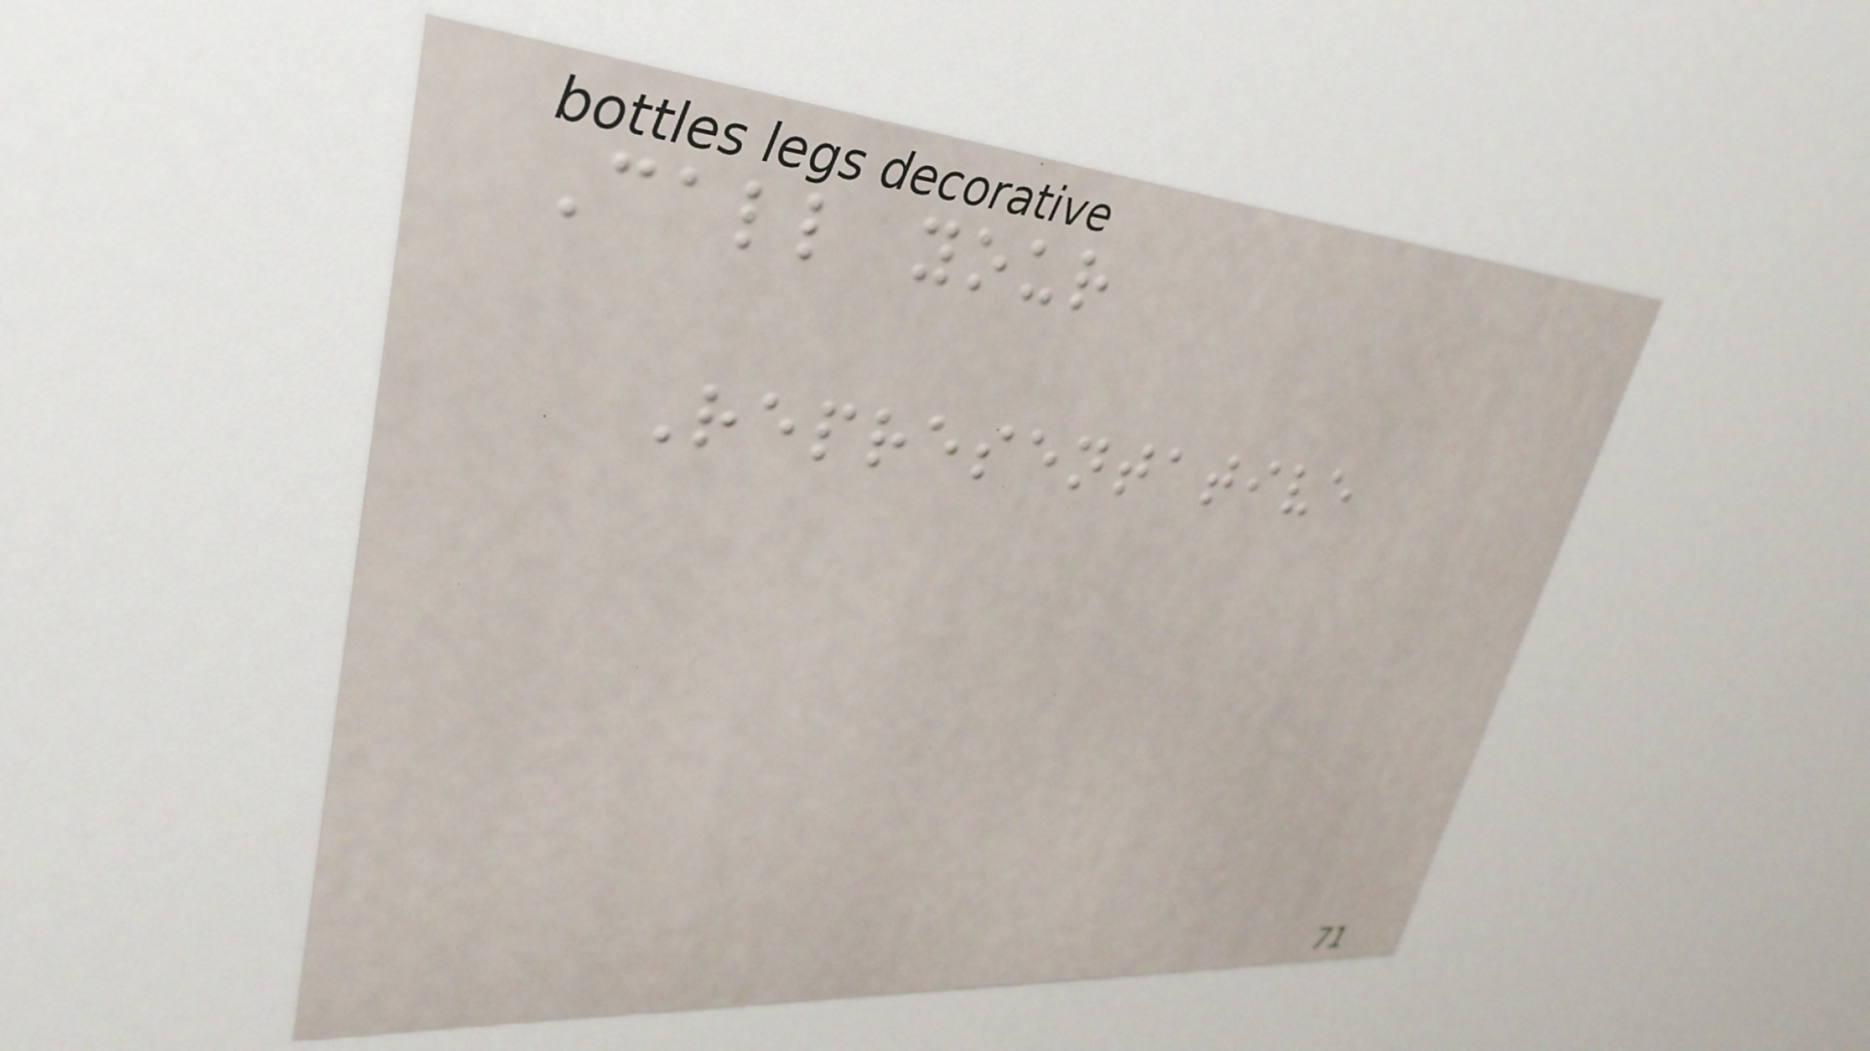Call your
Representative
